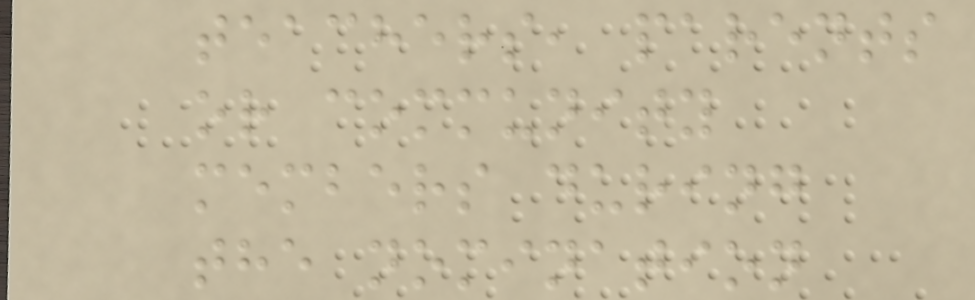teachers, parents
or community
members during
the nomination
